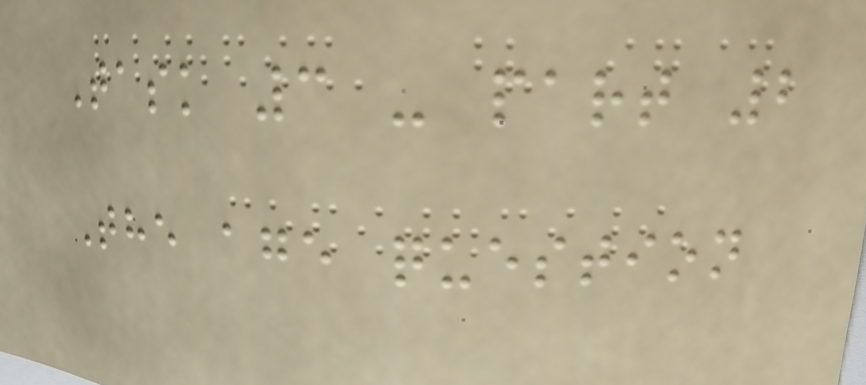Task 3 - part 2
The age question
